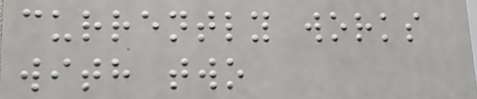currently works
with two
